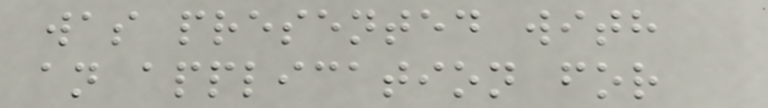was presented with
an application for
